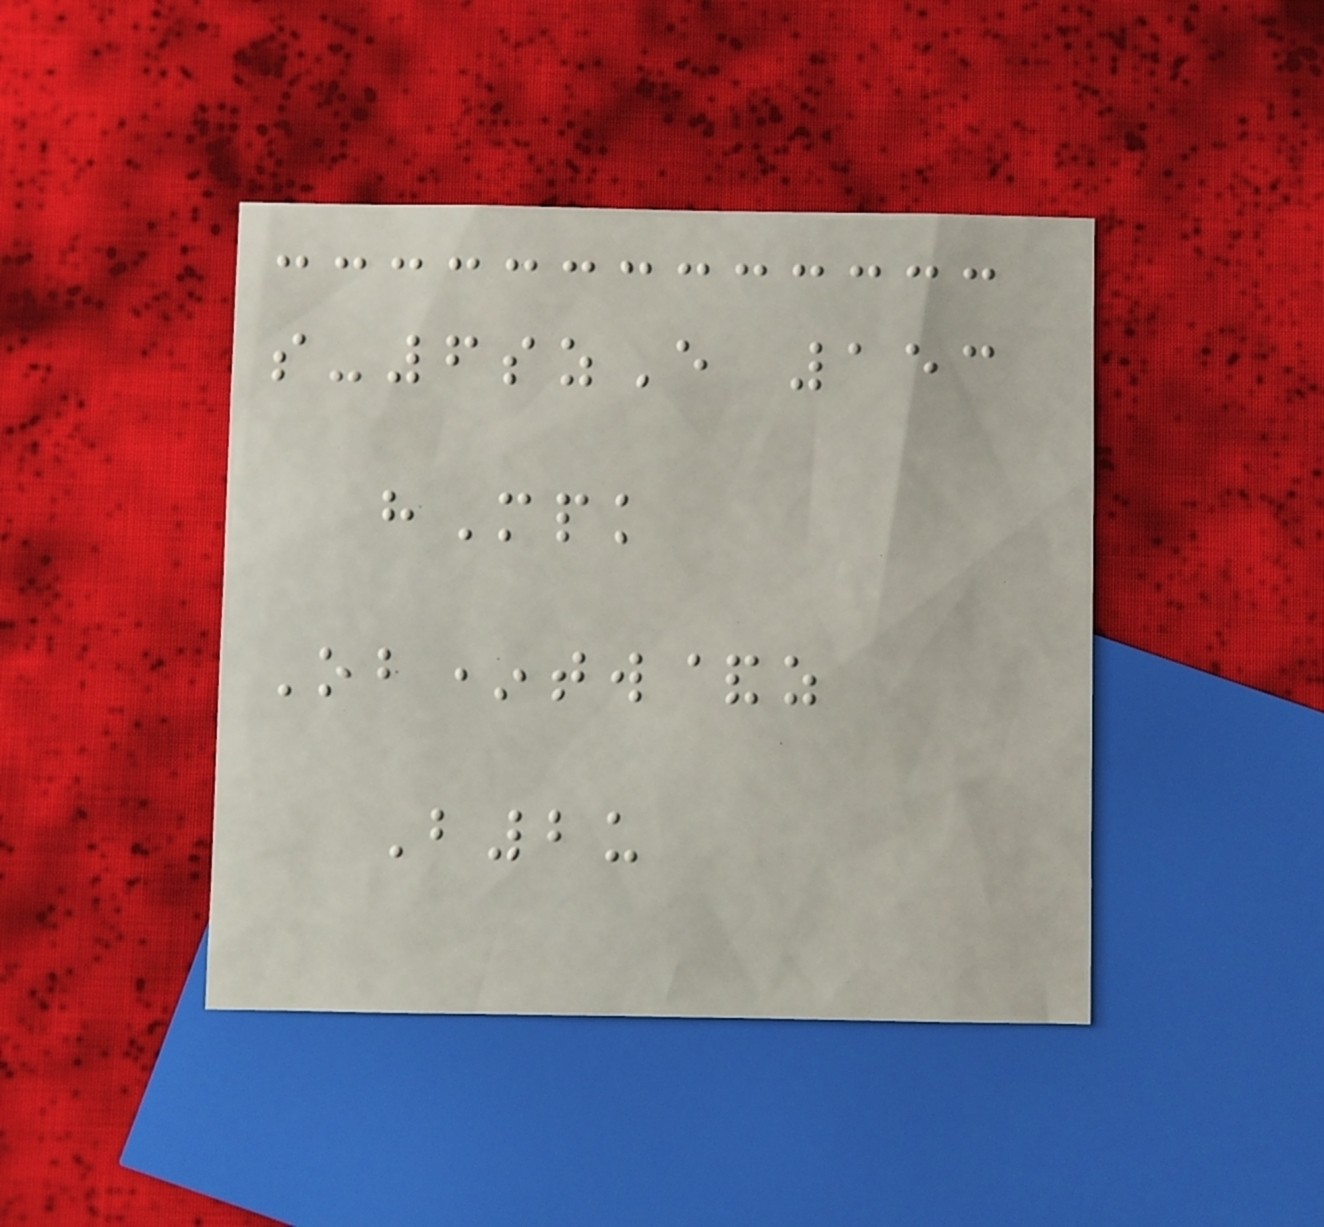s-6szE 153
hMpk
Ob*tw&z
B2u
